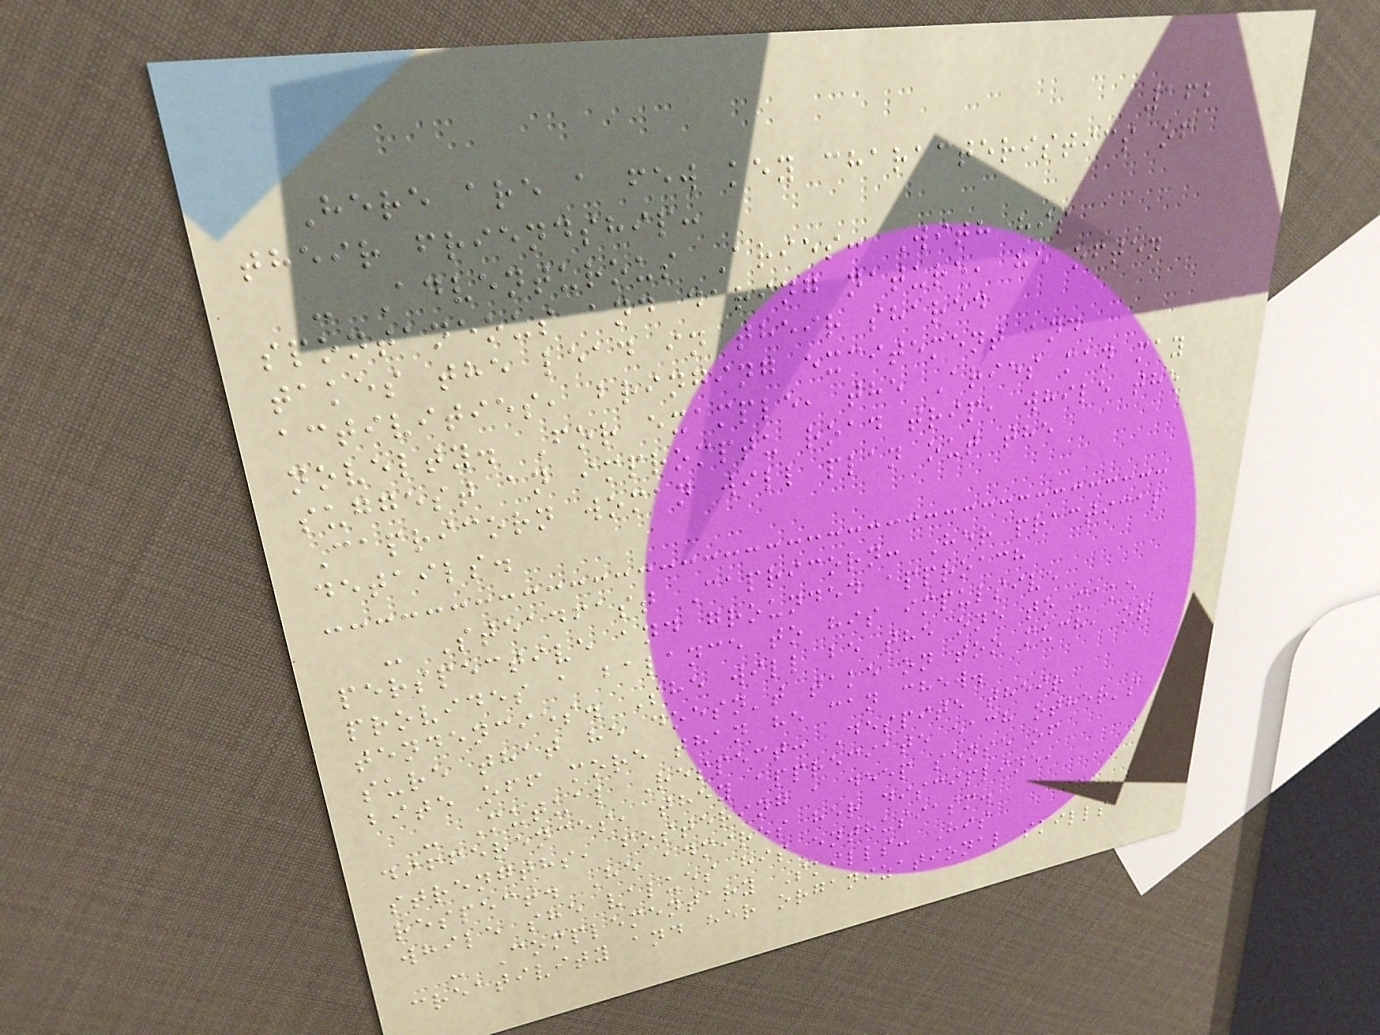162
Here are a few key characteristics of
their friendship:
- Adventurous Aries: With his
spontaneous and daring nature, he often
takes the lead in their shared
activities, bringing excitement and
novelty. For example, the Aries man may
suggest an impromptu road trip, while the
Capricorn woman will plan out the
details.
- Steadfast Capricorn: Her practical
perspective and grounded approach
provides a balance to his impulsive
tendencies. She will be the one to make
sure that he doesn't take on too much, or
bite off more than he can chew.
- Mutual Respect: Despite their
differences, they appreciate each other's
strengths, fostering a deep sense of
respect. He admires her discipline,
while she values his enthusiasm.
- Complementary Skills: His
creativity and her organizational skills
